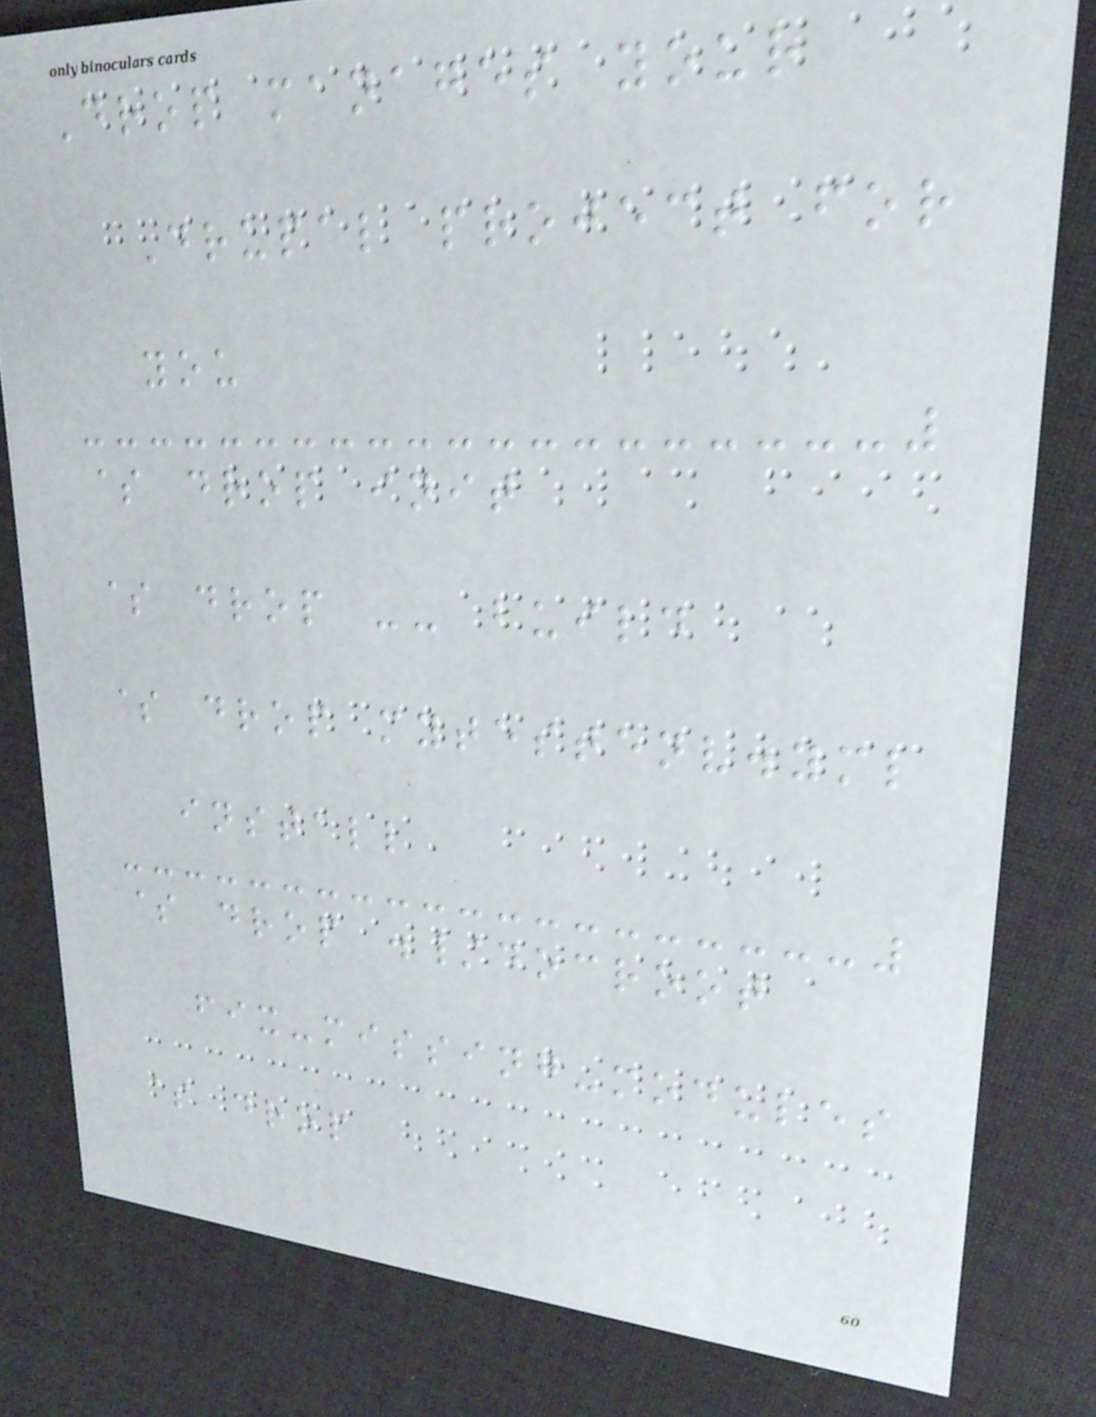Drop manages your
Drupal project for
you
$ drop init
$ drop -- build
$ drop mytestenv.yml
install
$ drop ./docroot
fix-missing-modules
$ drop
